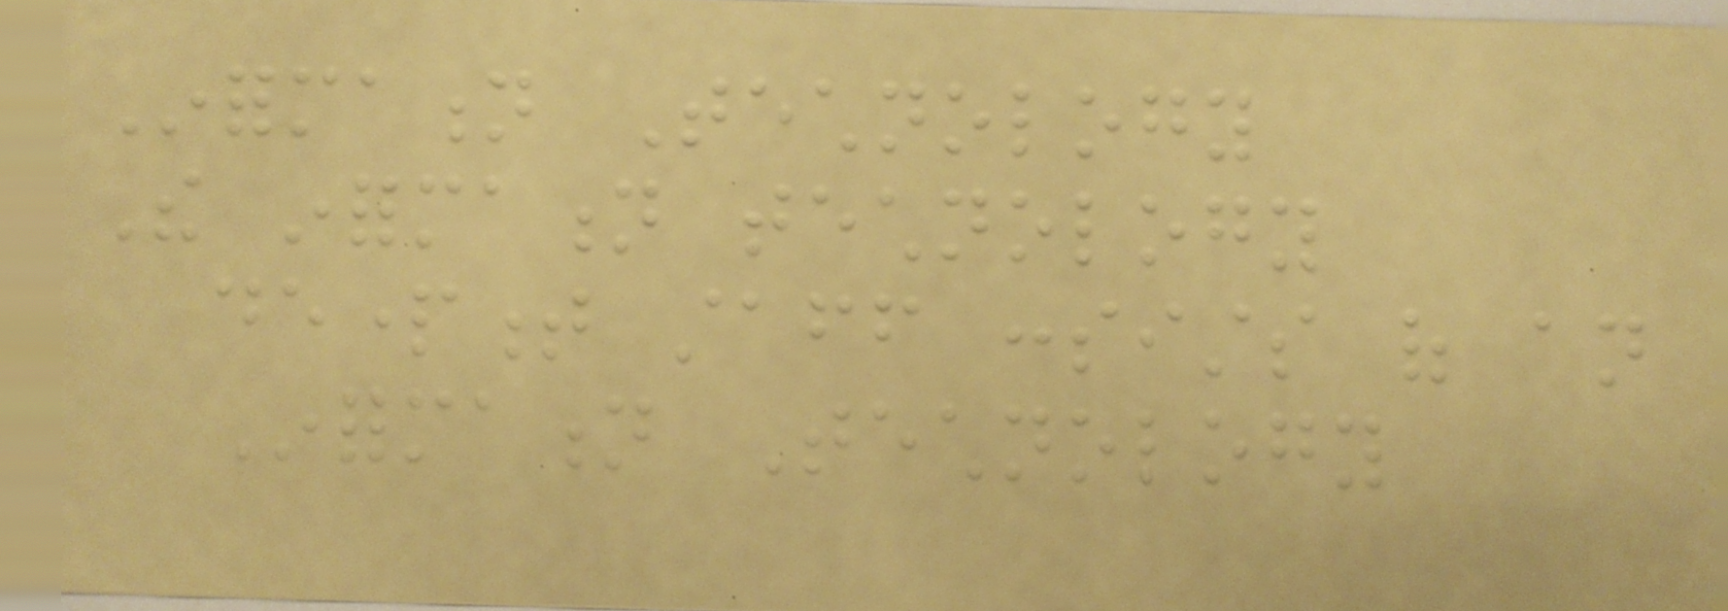Information Technology
The information technology
department staff consists of an
Information Technology
